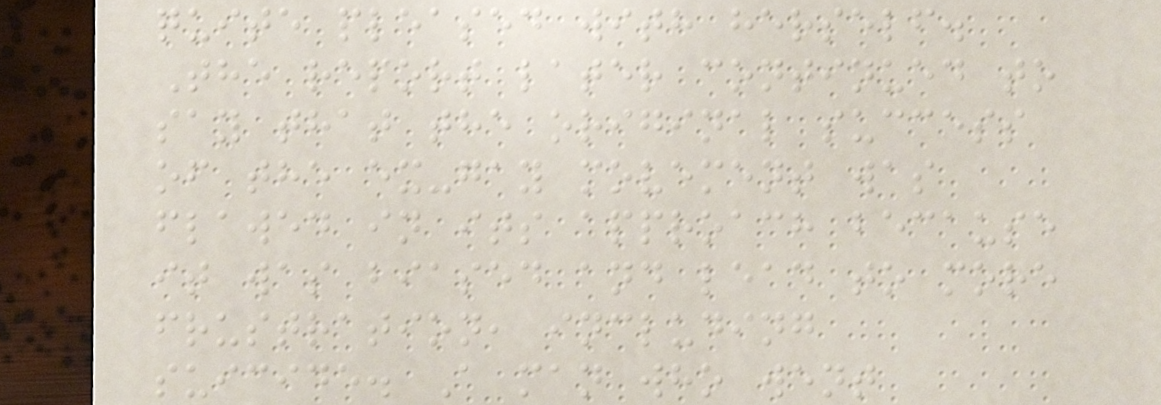quite pleased with herself.
The report later continued to
say that the original success
of the ex-gay movement was
flawed in its approach because
it was biased and lead to more
frustration, including
suicide. A man who went
